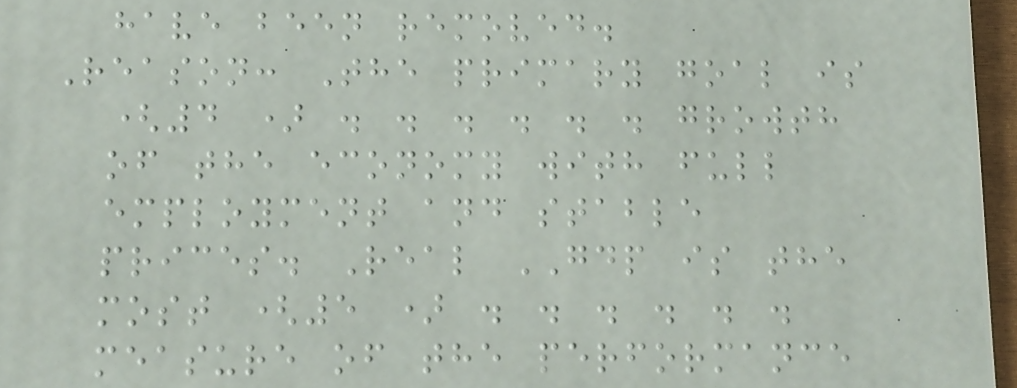have been removed.
Reason: The primary goal is
(4 ) . . . . . . growth
of the economy with full
employment and stable
prices. Real GDP is the
most (5 ) . . . . . .
measure of the performance
